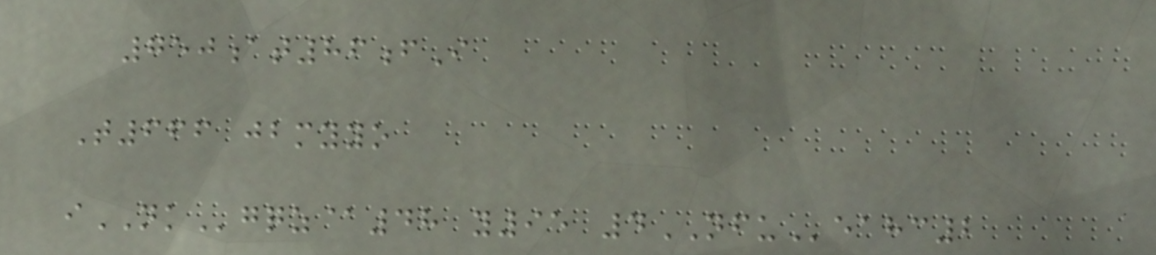750at86fI
T666 jbmyyo
iNKgqz@48 y95 4NFUeahc2
